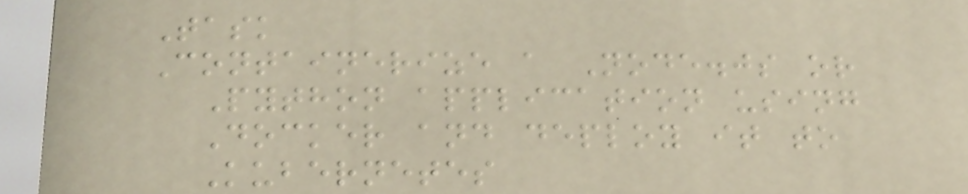Task
Containerize a Node.js or
Python application using
Docker and deploy it to
Kubernetes
